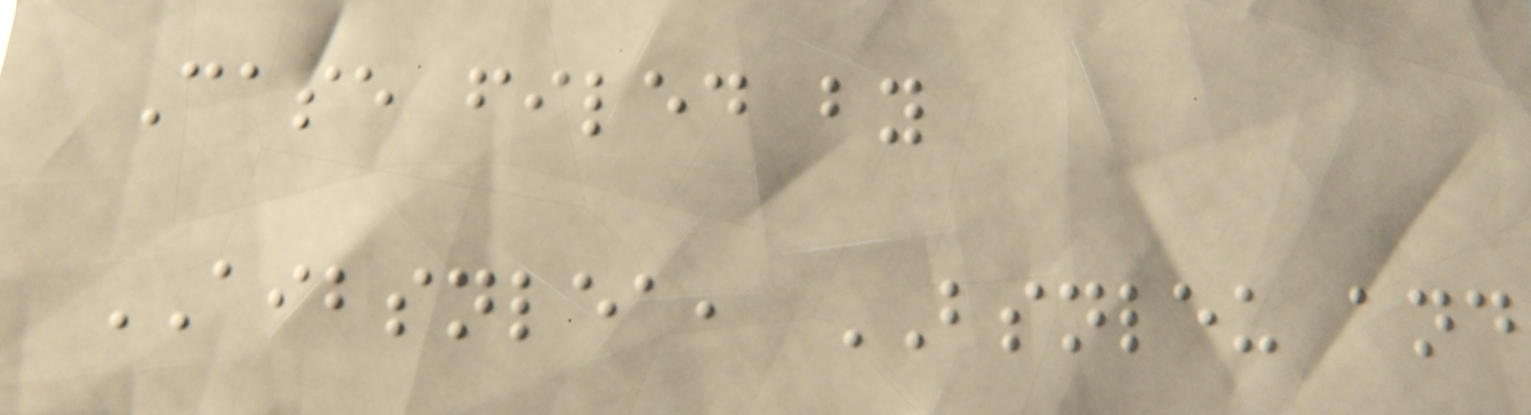Case filed by
AIBSNLEA, BSNLEU and
